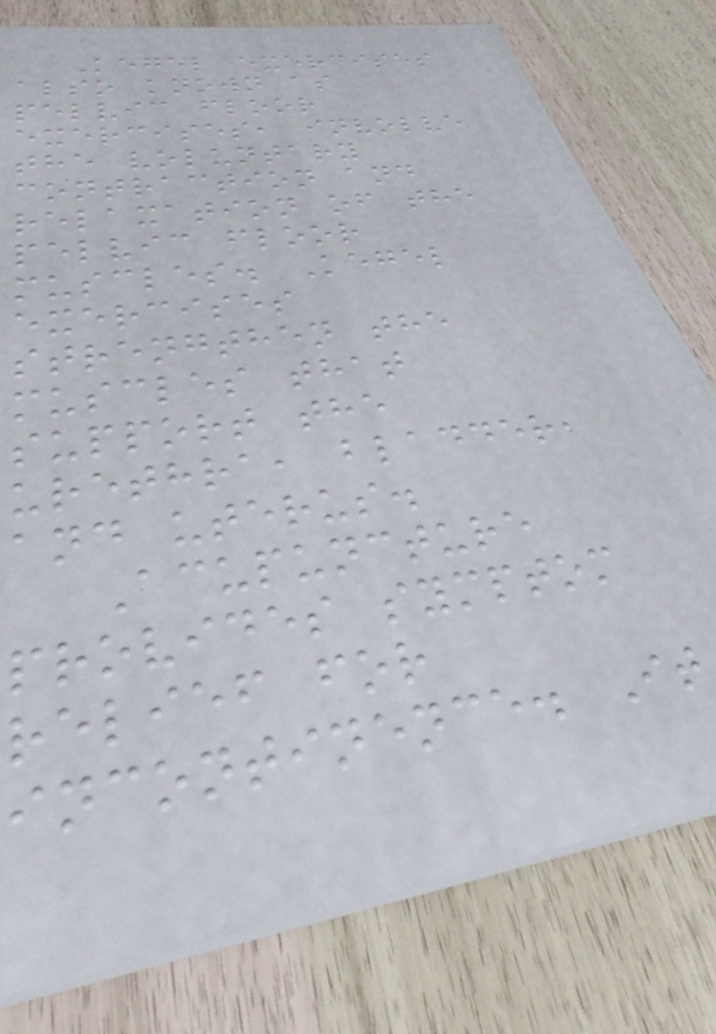Kegel exercises
also known as
pelvic floor
exercises, involve
the voluntary
contraction and
relaxation of the
pelvic floor
muscles. Kegel
exercises
strengthen the
muscles that
support the
urethra, bladder,
and uterus.
Acupuncture
provides symptom
relief for
incontinence. It
